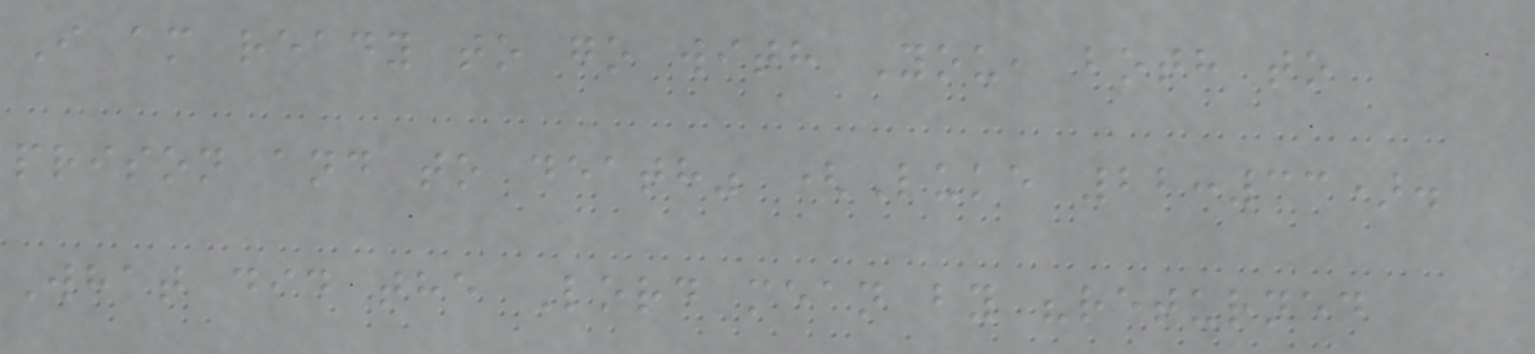I am ready to go with You, both to
prison and to death" (Luke 22:33).
What did the Lord mean by "returned
